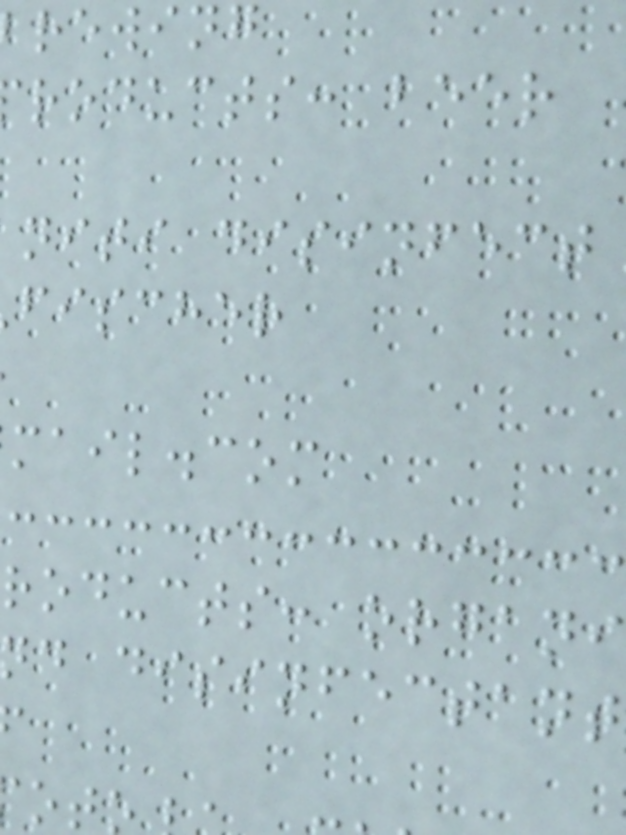rewing
roducts: beer
fischer
mail.com
roducts: organi
d disinfectant
